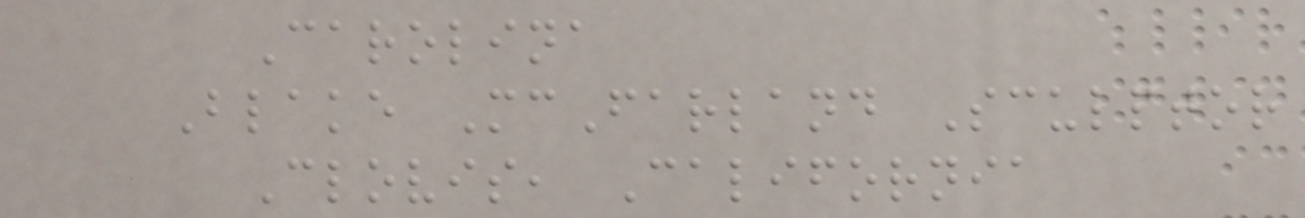Carolina
Blake McFarland Sculptor
Clovis, California
